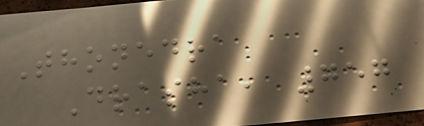Thonedra
Drasha, 757
